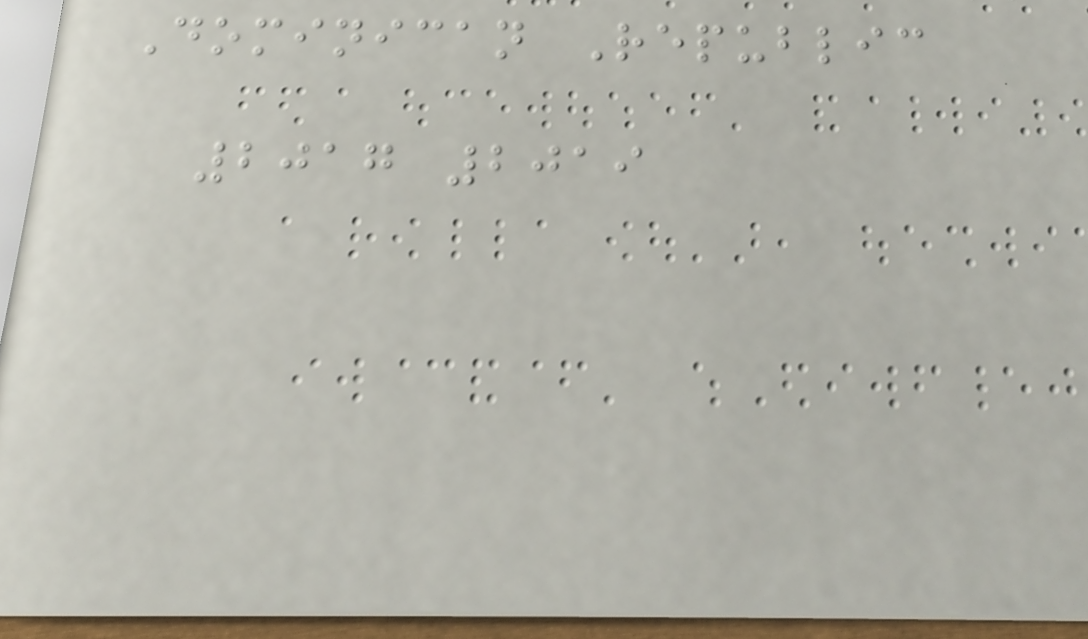Dominican Republic
2017 2019
